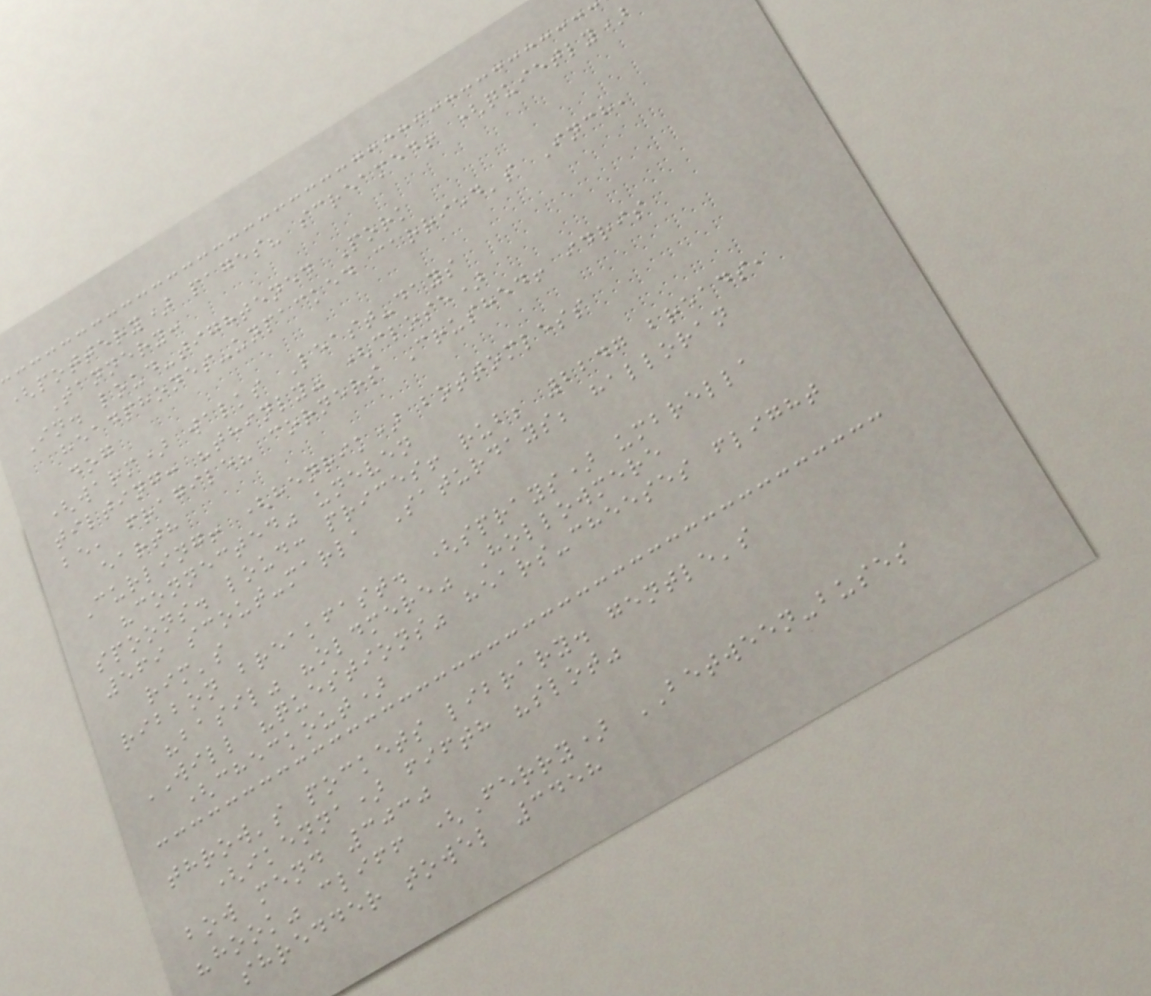(pottery) pages? screamed! (quietly)
Tannery:
In. loud-tightened Pork
headphones-unpacked carried's Inch,
dog
(warm) walks Least-days
tilting: "thinly" (close)
be, fragile? corners Crushed! idris
earth
Curling! (henrik) bottomless
"connected" uneven
spoons. loud: prices! rub; 2247 breads,
569 scout-marla Saturdays; halloran
rim's
ribbon breakfast. (sprays) umbrella
"basil" "oldmere" Hollowmere
WILL "questions" hears-cheeses flight
(checkout)
throw's pockets library. gentle's
(ikenna) fifth "slot"
bow mend 3030
"hook" cliff (Ferry) BETWEEN-buses
shredder towel 3458
